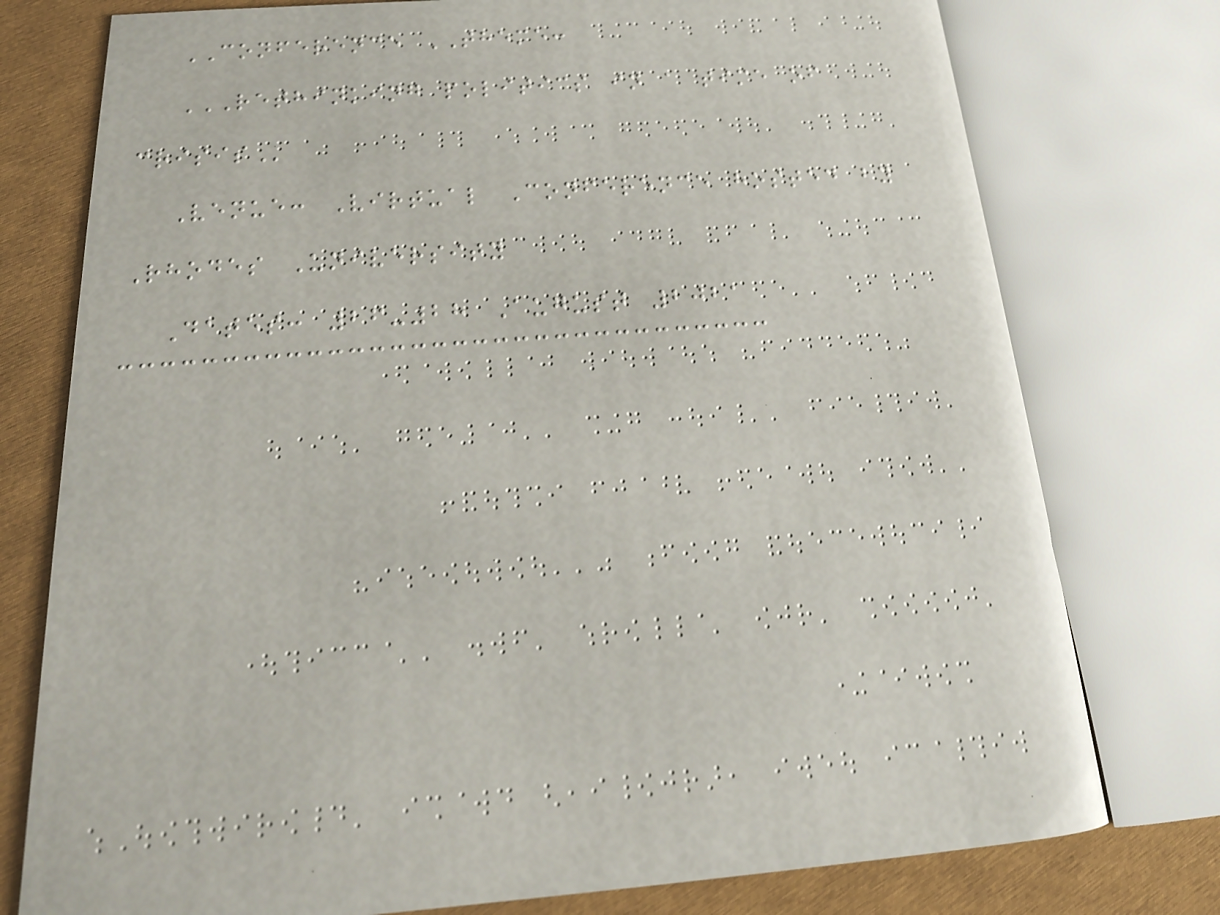CONFERENCE THEME:
RETHINKING POLITICS IN A TIME OF
CRISIS
Venue: Virtual Conference hosted by
Rhodes University
Dates: 26-28 August 2021
